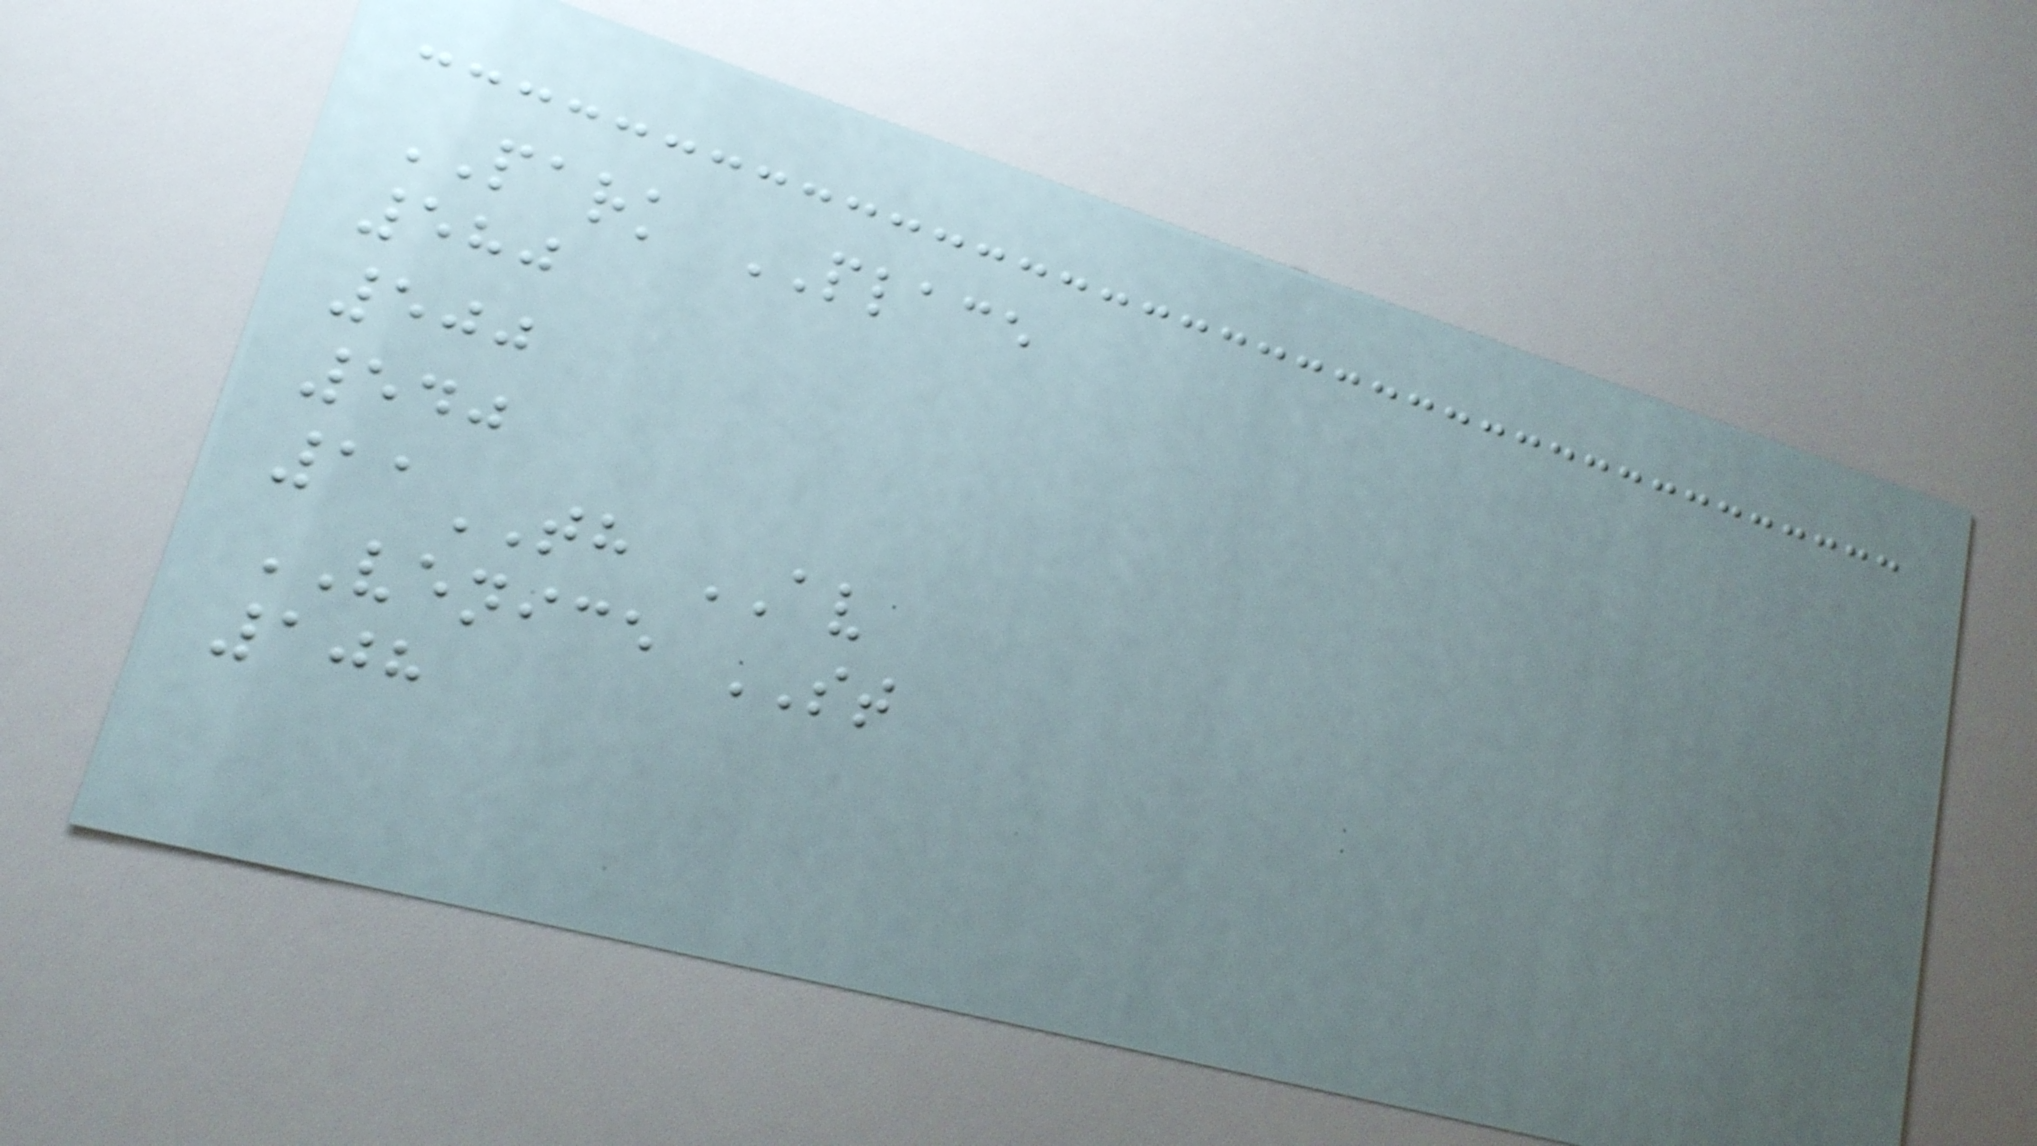PARK PLACE
580
500
540
11TH AV
VENICE ST
108
